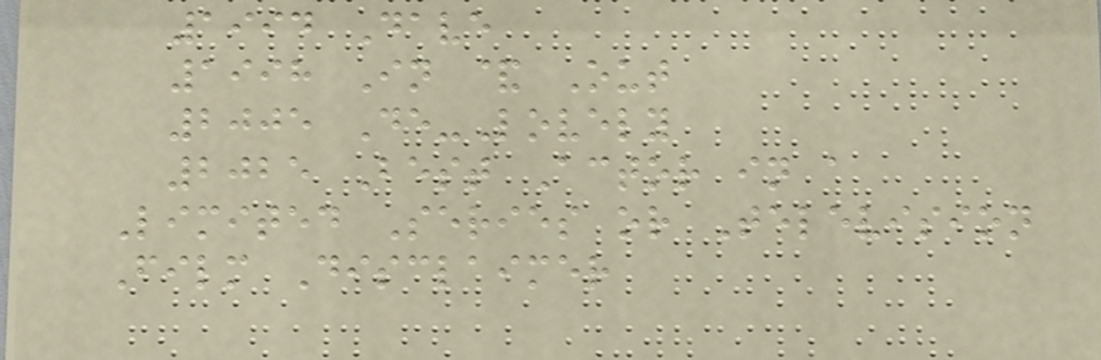1994 Dave
1998 In & Out
2005 De-Lovely
2025 Best Actor in a
Limited Series or Television
Film Disclaimer
